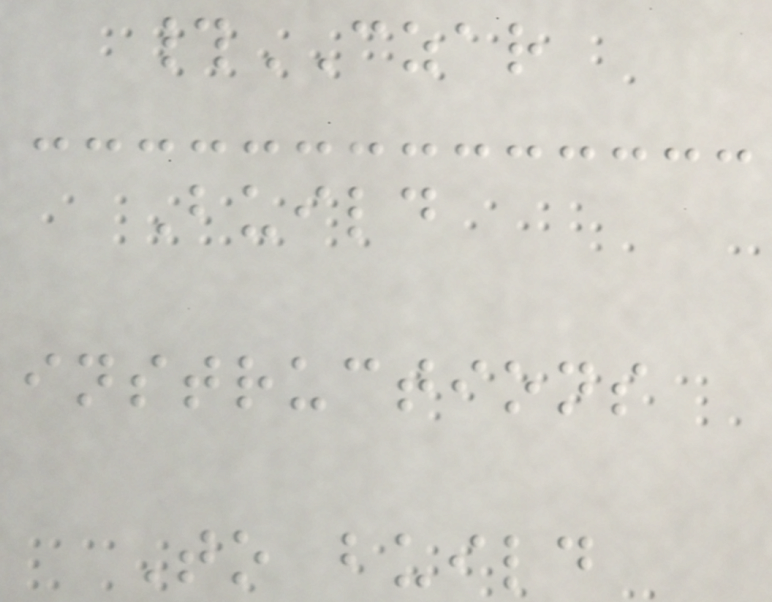#CZAR
Build
instructions
To build
